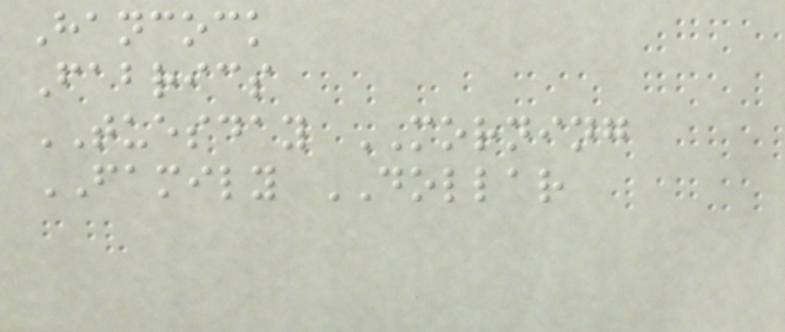Hancock
Fabrics
TUESDAY MORNING
FAMILY DOLLAR
